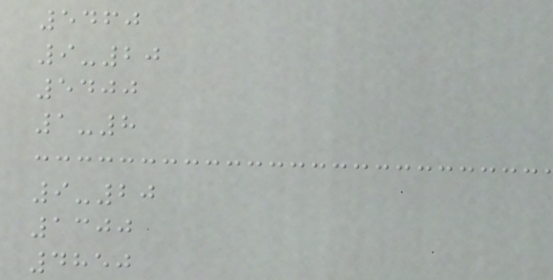5460
9-20
5400
1-8
9-20
1300
4850
